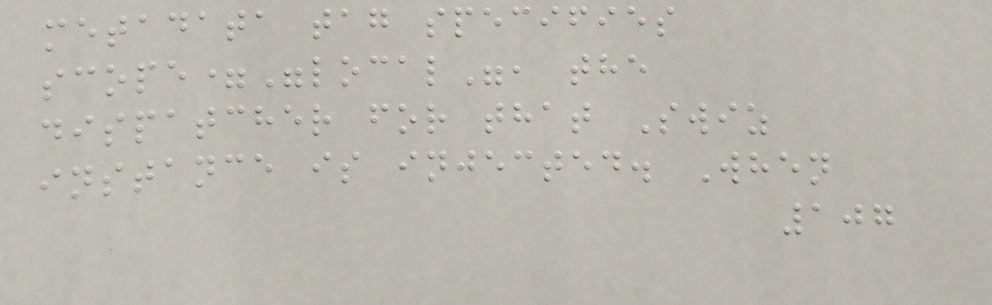metadata tag specifies
scope="local", the
dispatcher for that Swiz
instance is injected. When
107
